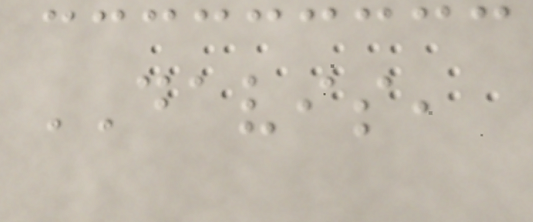DAVIS,
